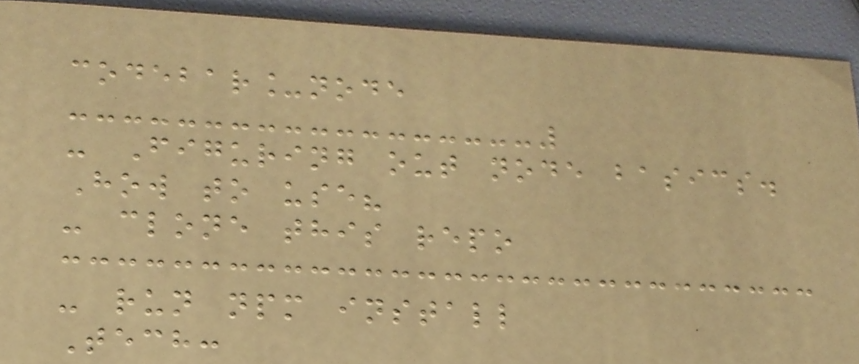codebar_node
- Figuring out node basics.
How to use?
- clone this repo
- run npm install
Tech:
